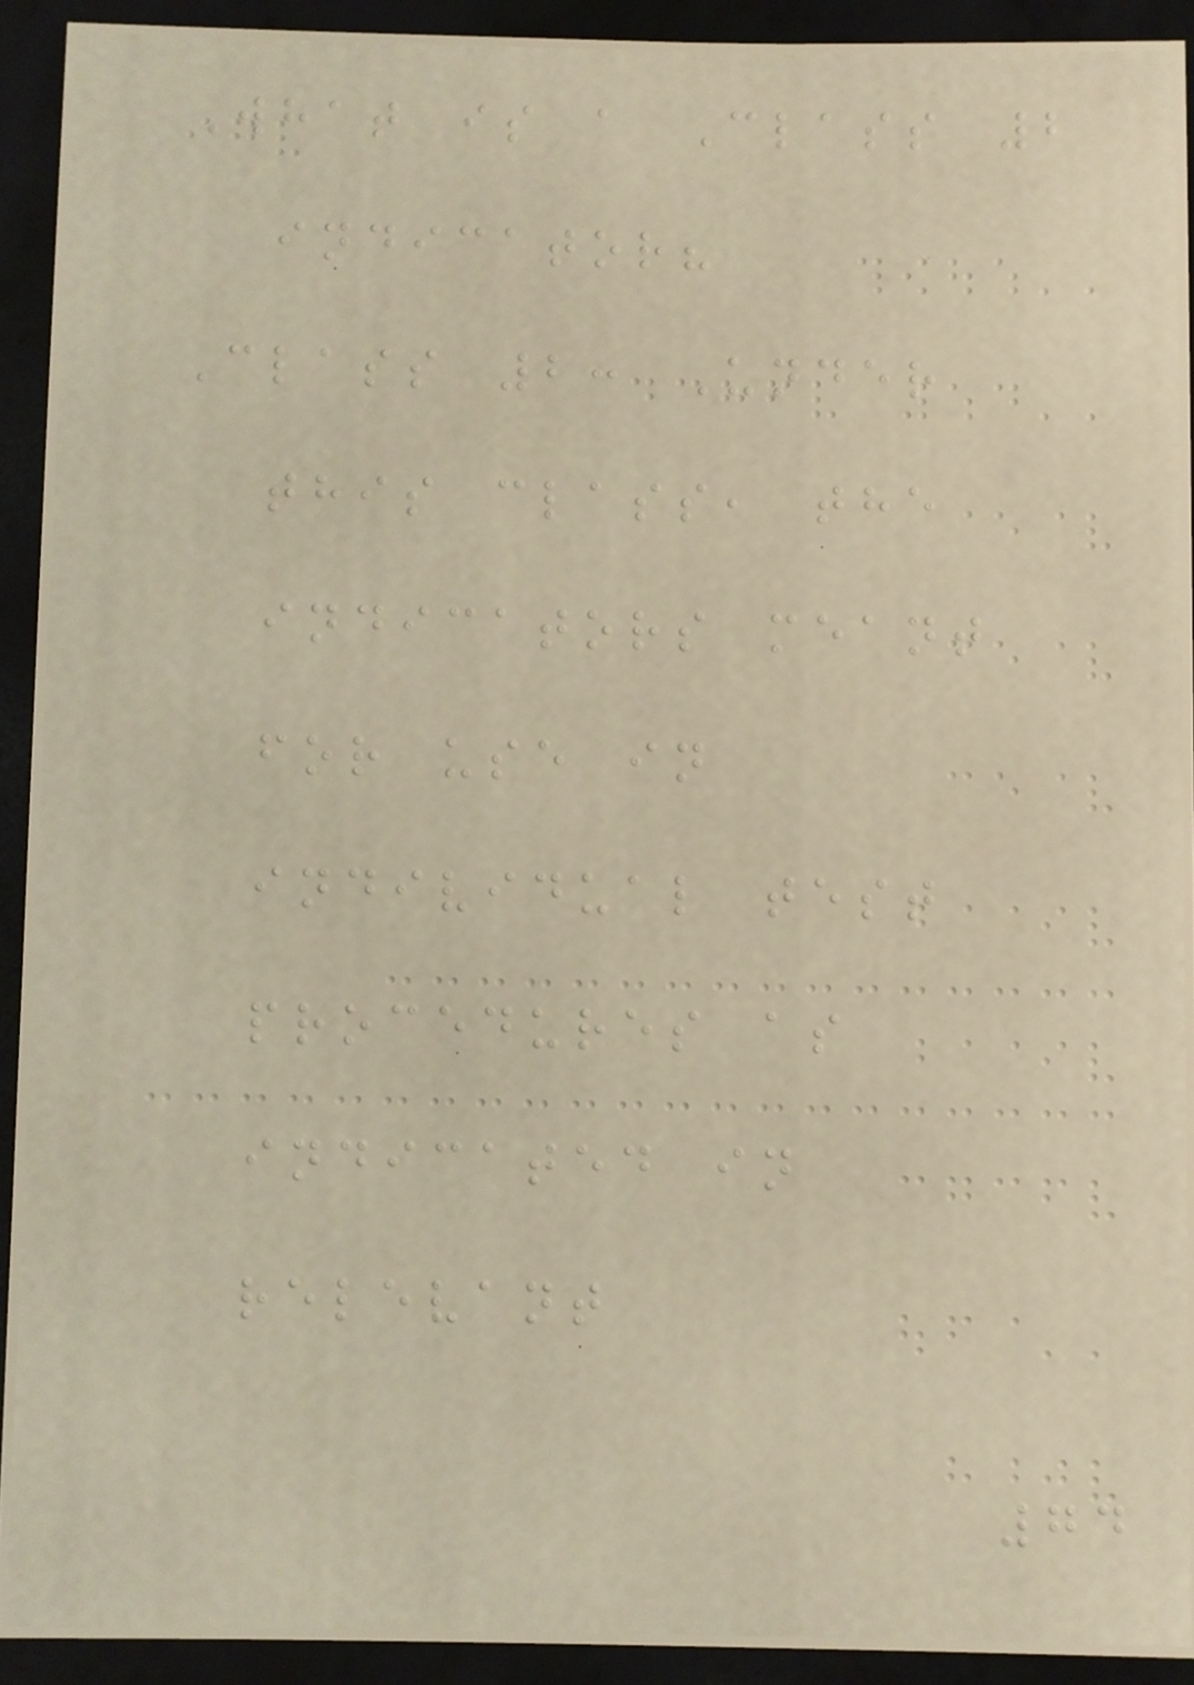What is a Class 2
indicator?
Class 2: Under
this class, the
indicators meant
for use in
individual test
procedures as
indicated in
relevant
74
